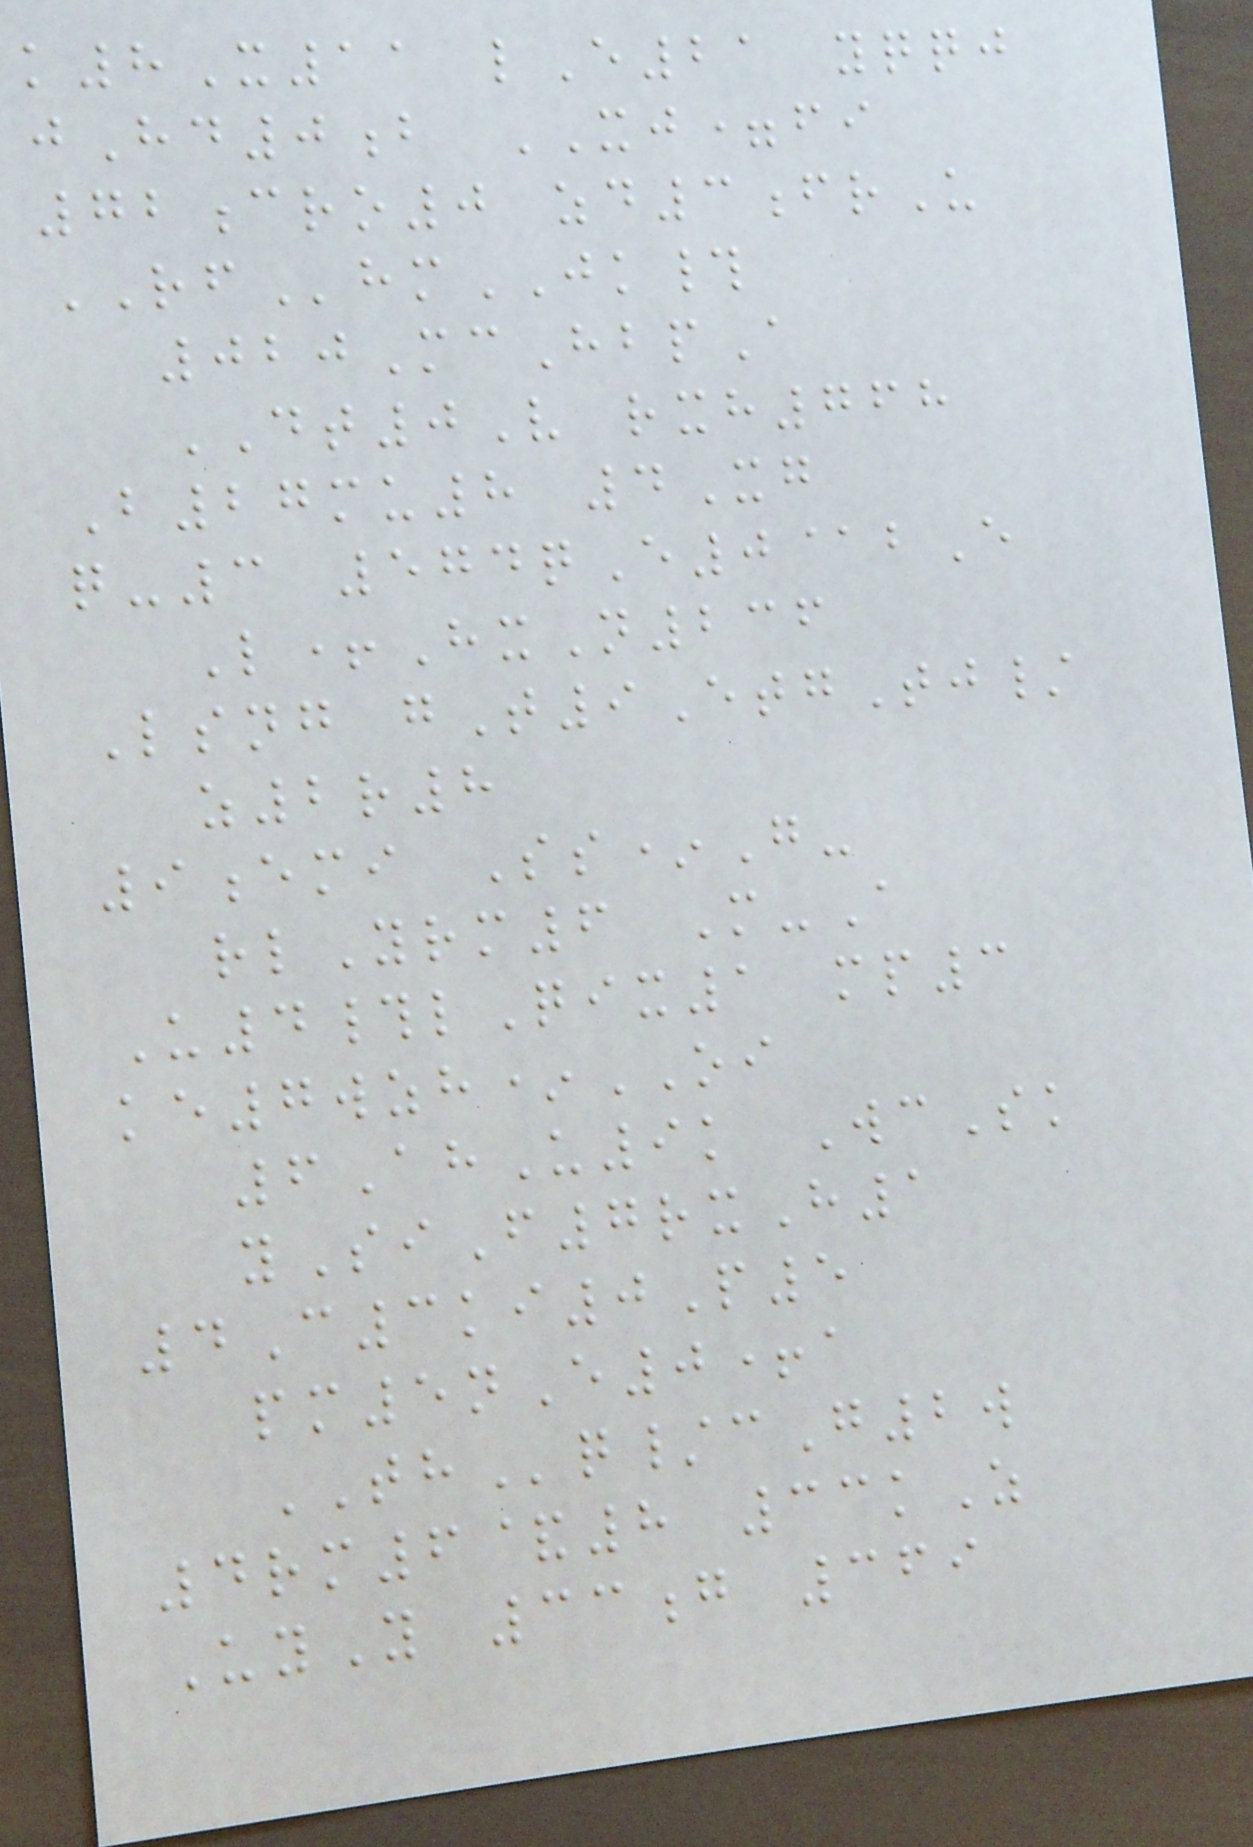k8X11 lE21 yqqj
jHd0b XJ=fi
72cro0 zd3frU
RFhmJK#
020McHbpA
DT0V rxh768
B27mu8 4Xg
q-3 574qE0@bE
L+HxN236
Lsng gT9EtgTj/
z2r8
9emi Ss*G-
rlYrm6 M-A
U4#lQix1 mp3
ke7wzh*OI
6AhU9k WcSk
ySiF7rxH1
4C3ki0P5
pm5nE0+a
THq/cG2w
4rm6&8 33kZ
UyY 33g 369
